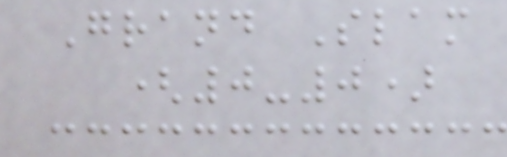Grand Slam
(0-0)
